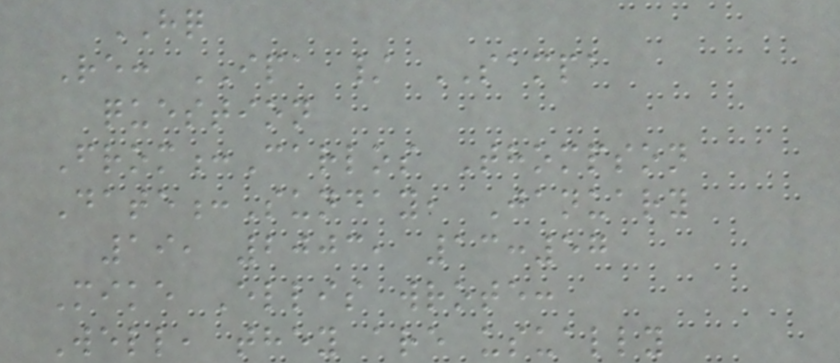HQ
Re: IPA / SAMPA
question
From:Carlos Thompson
Date:Sunday, January
19, 2003, 13:57
Mike Ellis wrote:
Well, they are usually
